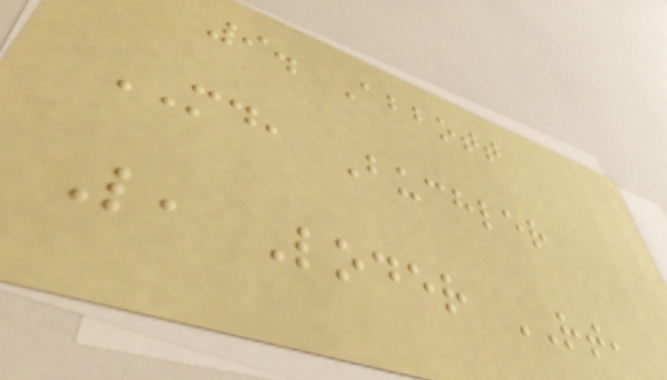9. Abbott
MD, Buchler
L, Loder RT,
